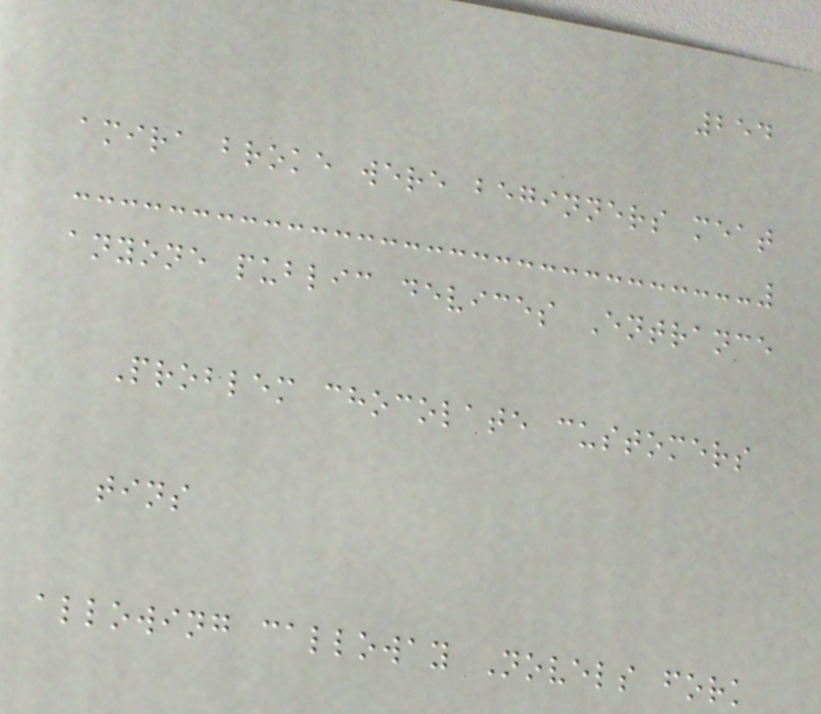254
amira broke were beginners meat
anyone public devices Entrance
Problem chocolate customers
tins
allowing calloway Novels fork
